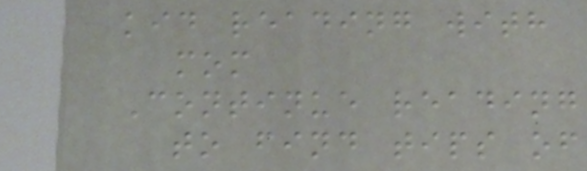kid reading with
mom
Continue reading
to find tips of
